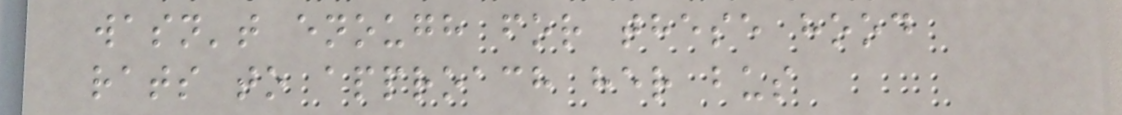wasn't enough for these hood
rats to approach her bus
